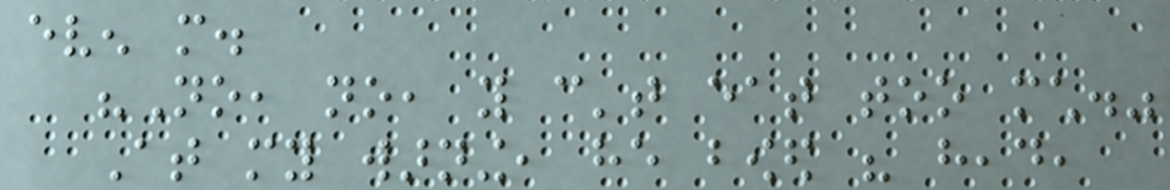even more.
"No, no, you can't eat too much."
At my warning, he bowed his head,
